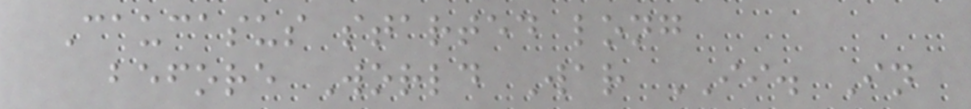Caucasus started long
before World War II. In
